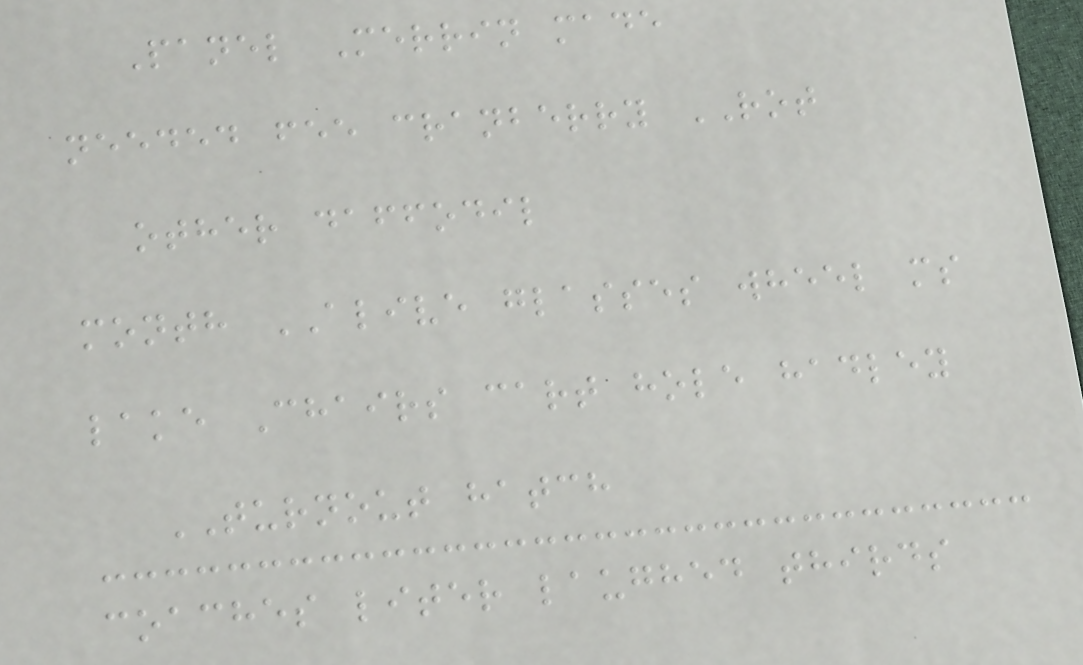Panel Merrin made
needed fee cranberry ROT
other daffodil
month ALIVE glasses wheel ms
lake Chairs cart hole hadley
TURNOUT hatch
coaches liter laughed thirds
